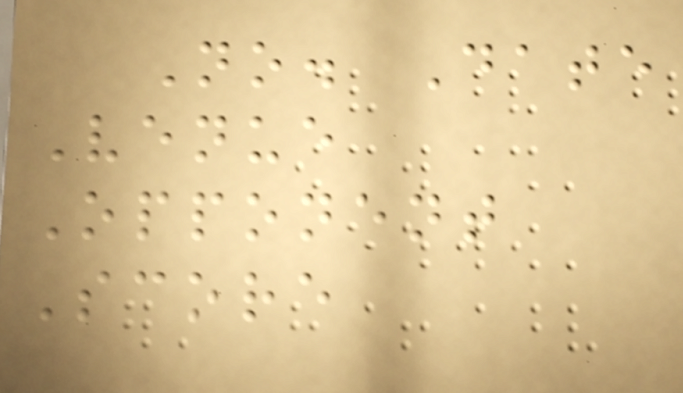No. Date
Venue
Opponent
Score
